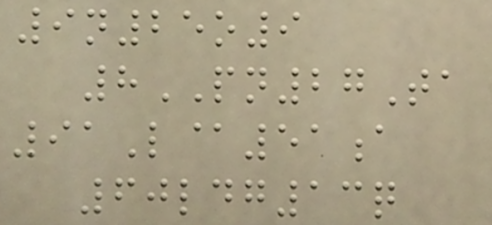9n25o9
8PN27Ta
91L@51a
60ldg13q
